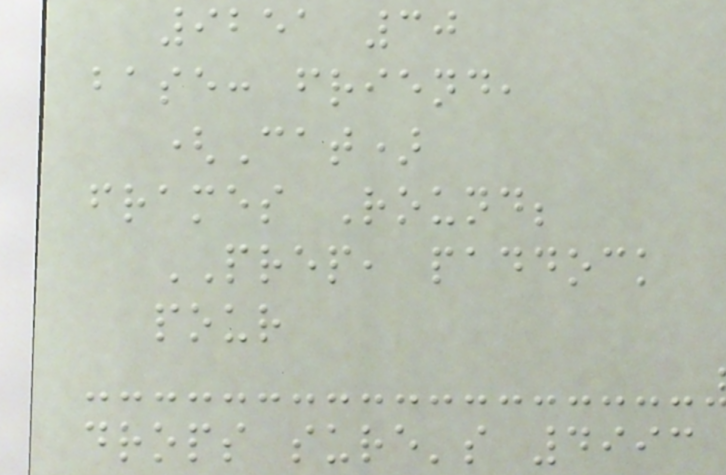9251 30
base: friend,
(Cat)
frames Round;
PREP, paddock
pour
drops sure's 4993
